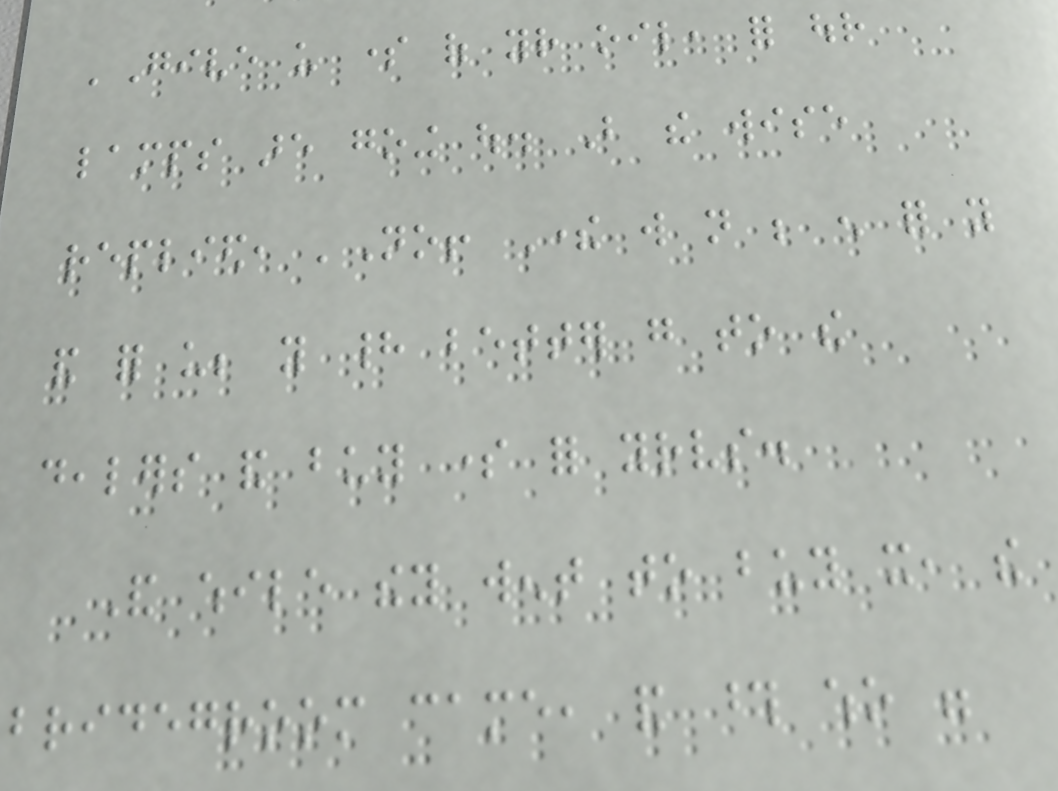'Give us some of your oil, for our
lamps are going out. But the wise
replied, 'No! There will not be enough for you
and for us; you had better go to the
dealers and buy some for yourselves.
And while they went to buy it, the
bridegroom came, and those who were
